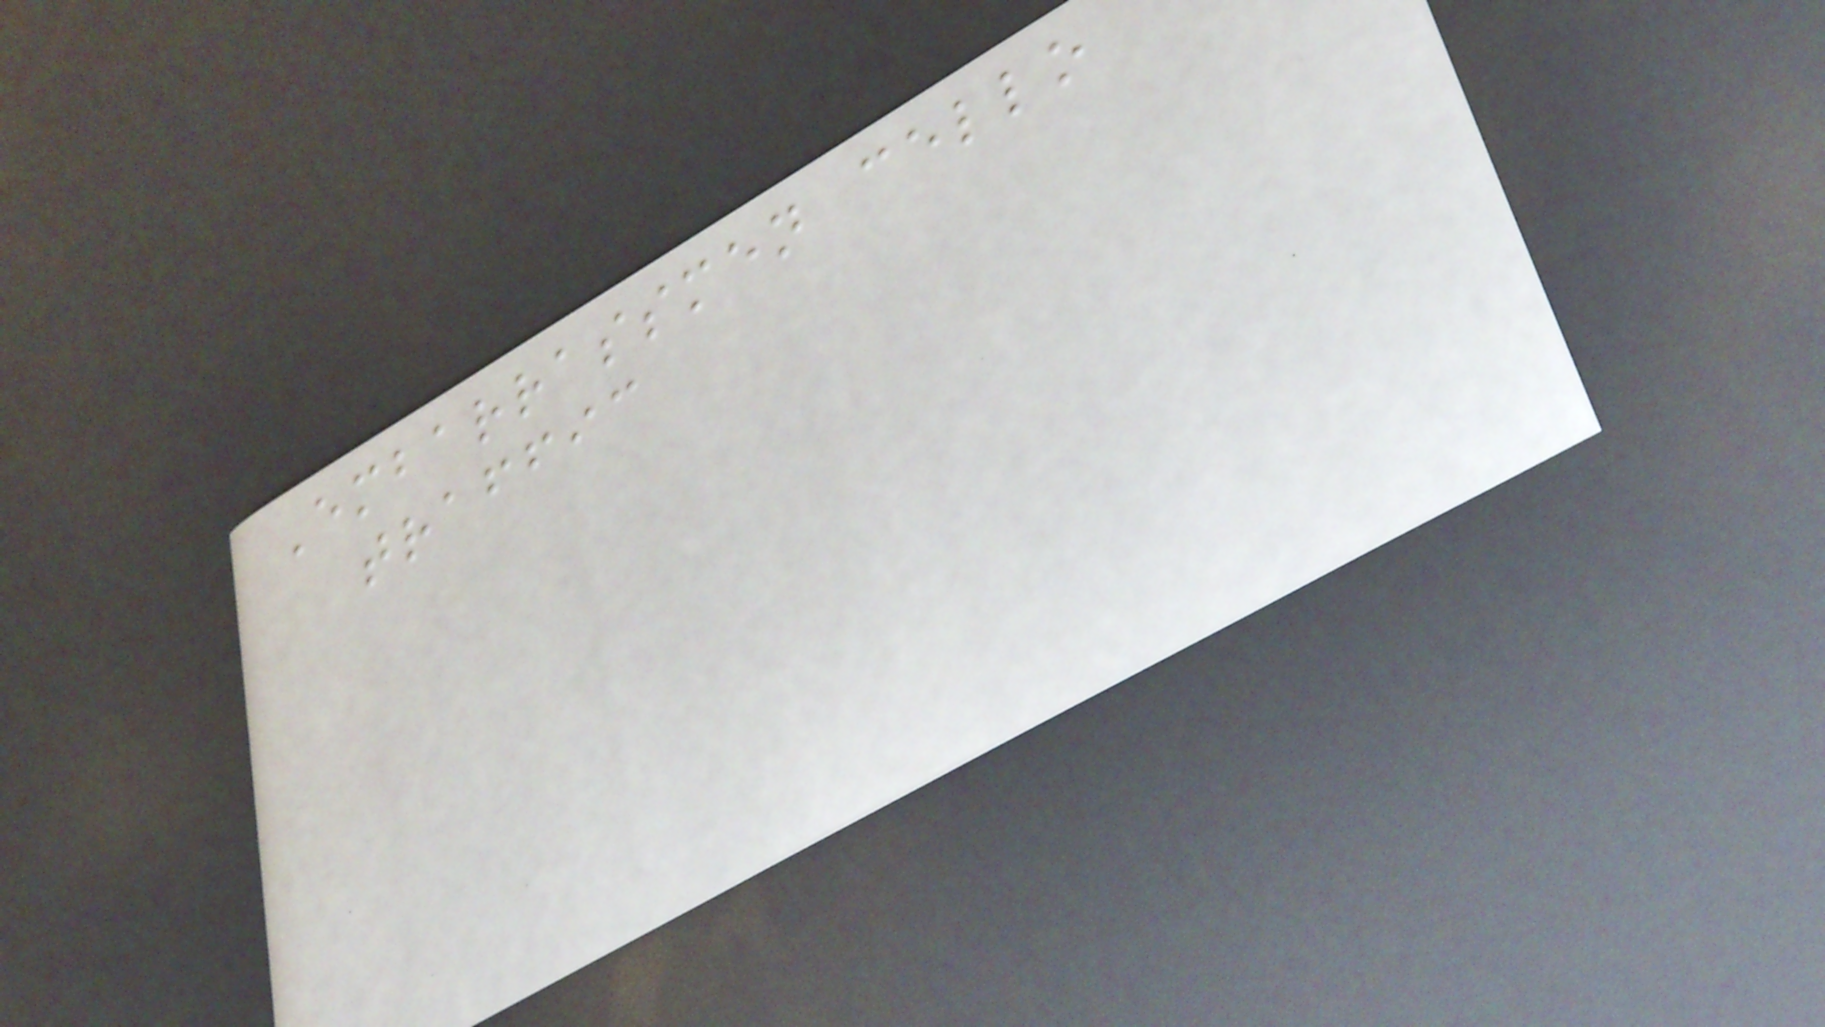Embarrassmen cello
traffic
